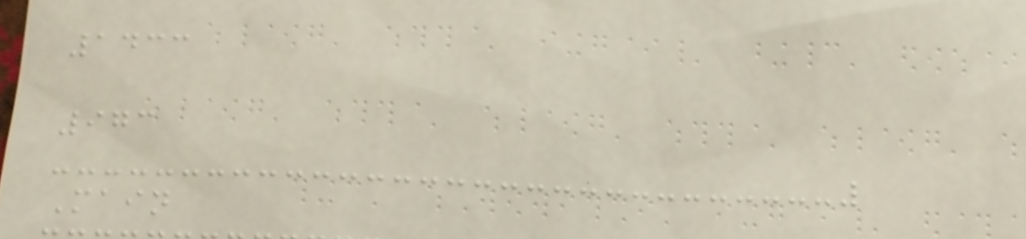1433
973
Main
